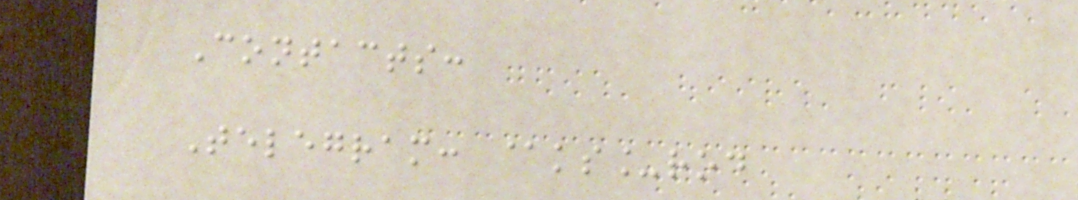Contacts:
Telegram: @ks_rod
